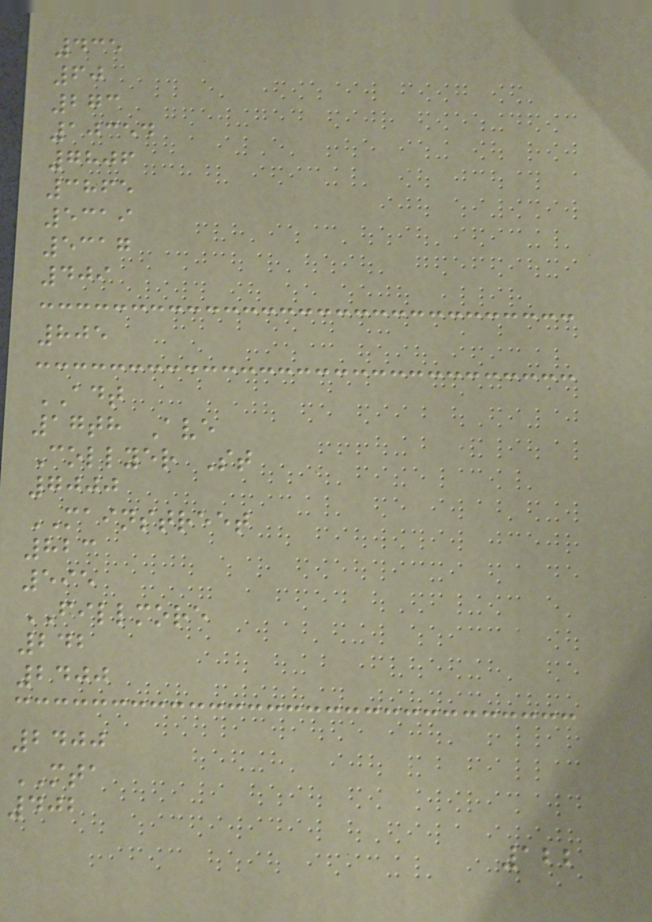435
60
273
10354
7806
3865
5319
5317
409
805
ADT
17th Ave
Collyer St
7000
MAINSTREET
823
595
FILLMORE
242
2400
2400
MTA
402
122
